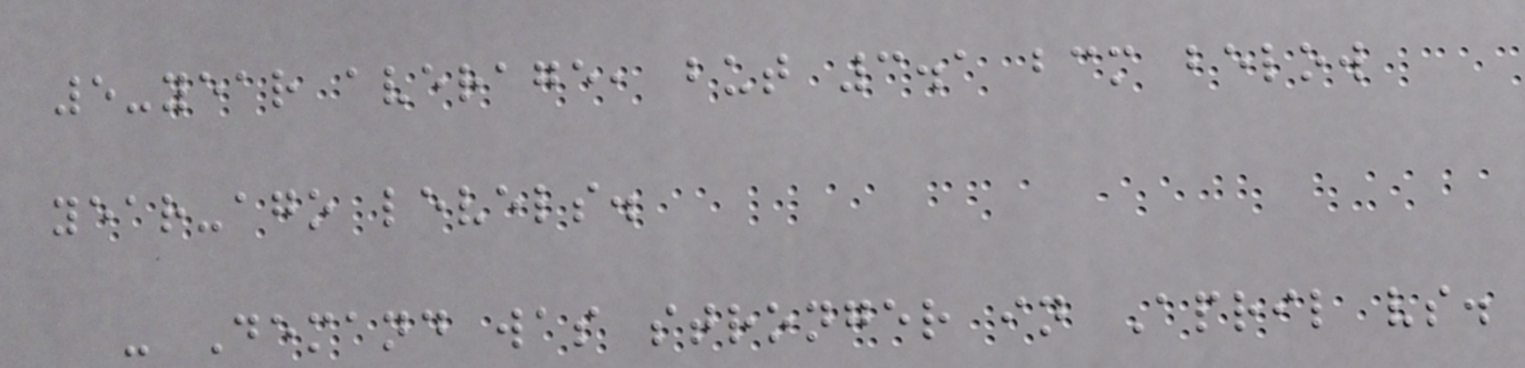5-year average, but 3.1 bcm below
year-ago levels.
- Demand was stronger in April vs.
